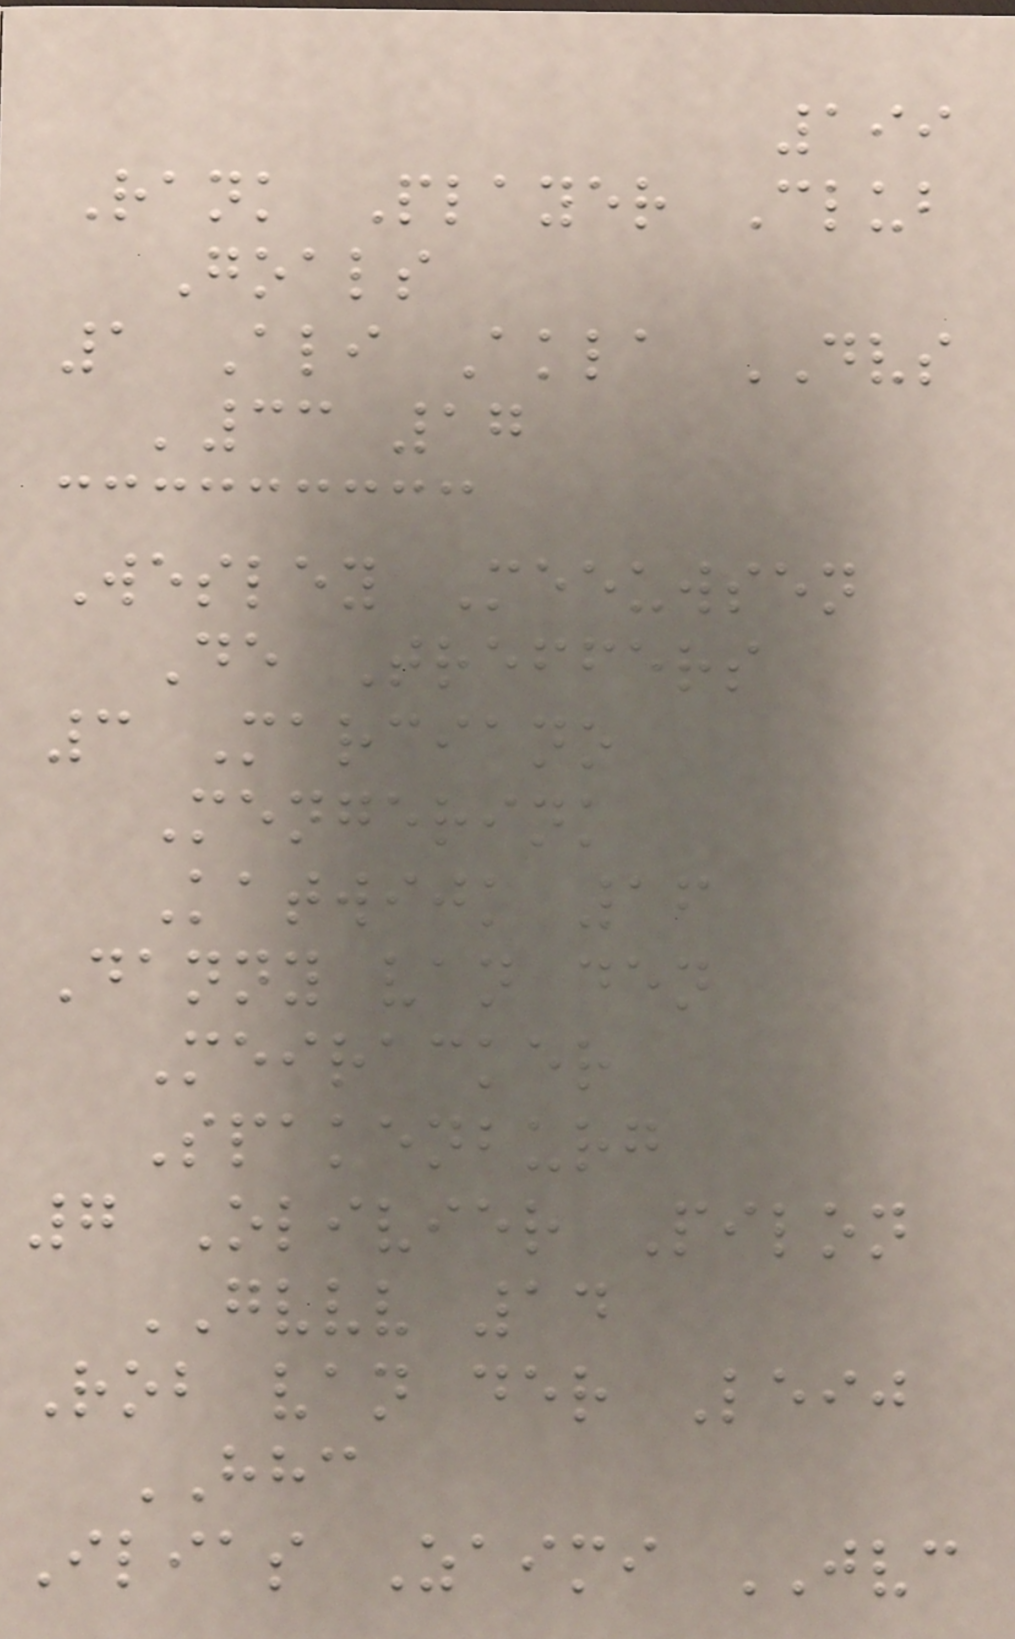199
Rank Player Club
Goals
1 Ali Akla DVS
'33 17
Wesley Meeuwsen
De Treffers
3 Marciano
Mengerink
Katwijk 16
Danny van den
Meiracker
Spakenburg
7 Olivier Pilon
GVVV 14
Rob van der Leij
HHC
Ilias Zaimi JVC
